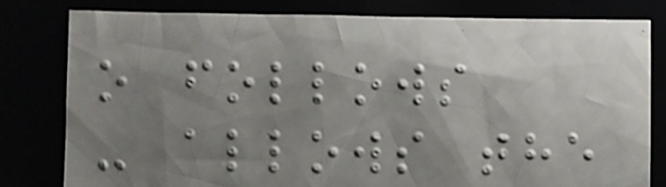o follows
- allows the
